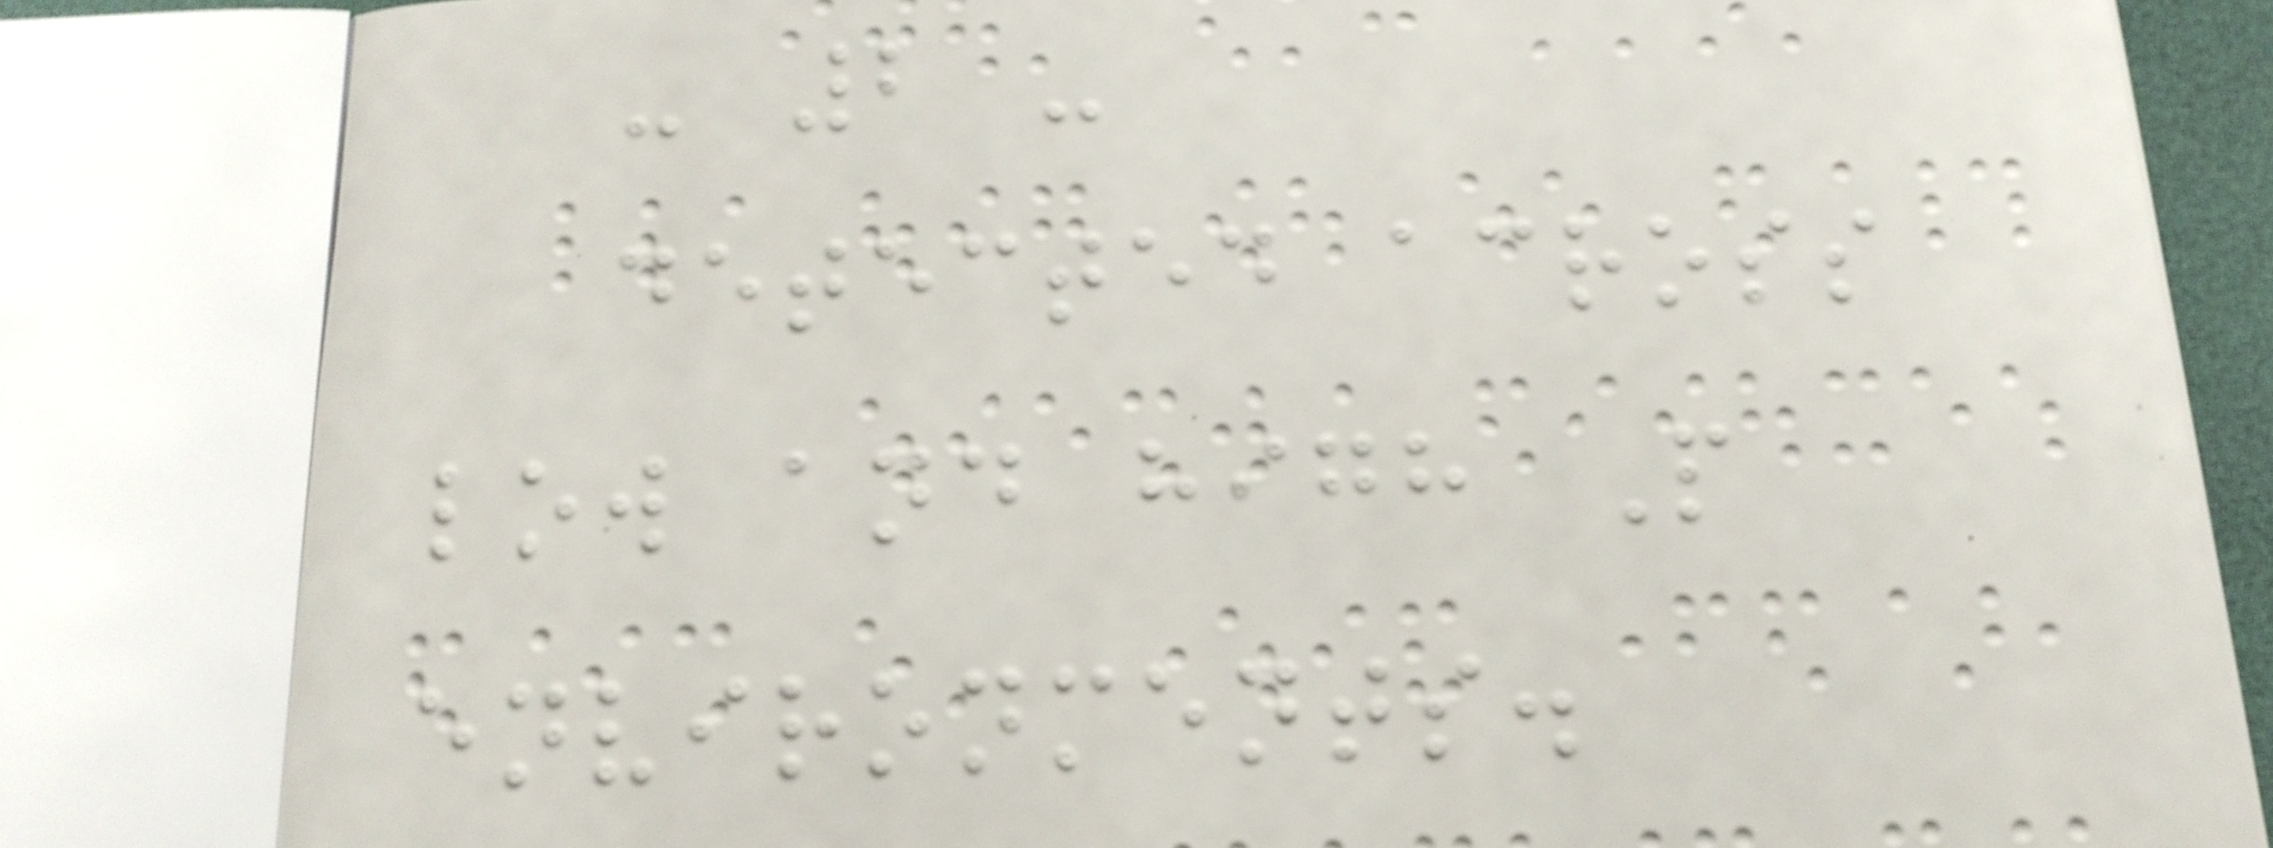- 2 -
detected across
low and high P
environments.
